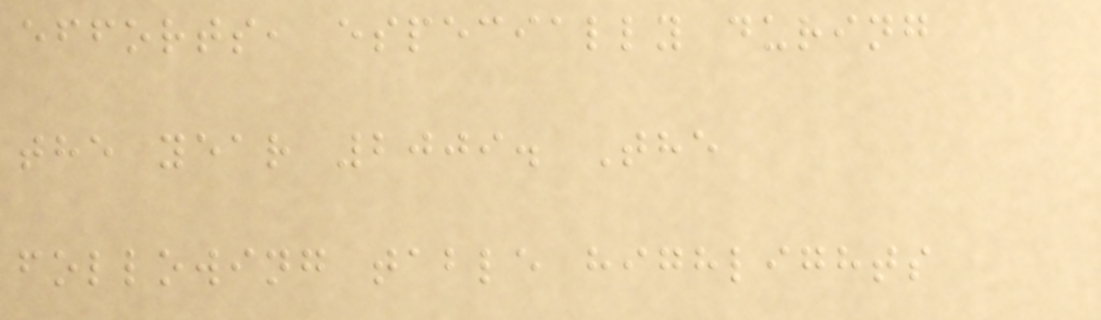efforts, especially during
the year 2009. The
following table highlights
